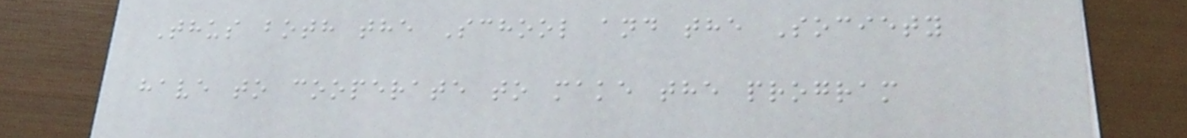Thus both the School and the Society
have to cooperate to make the program
